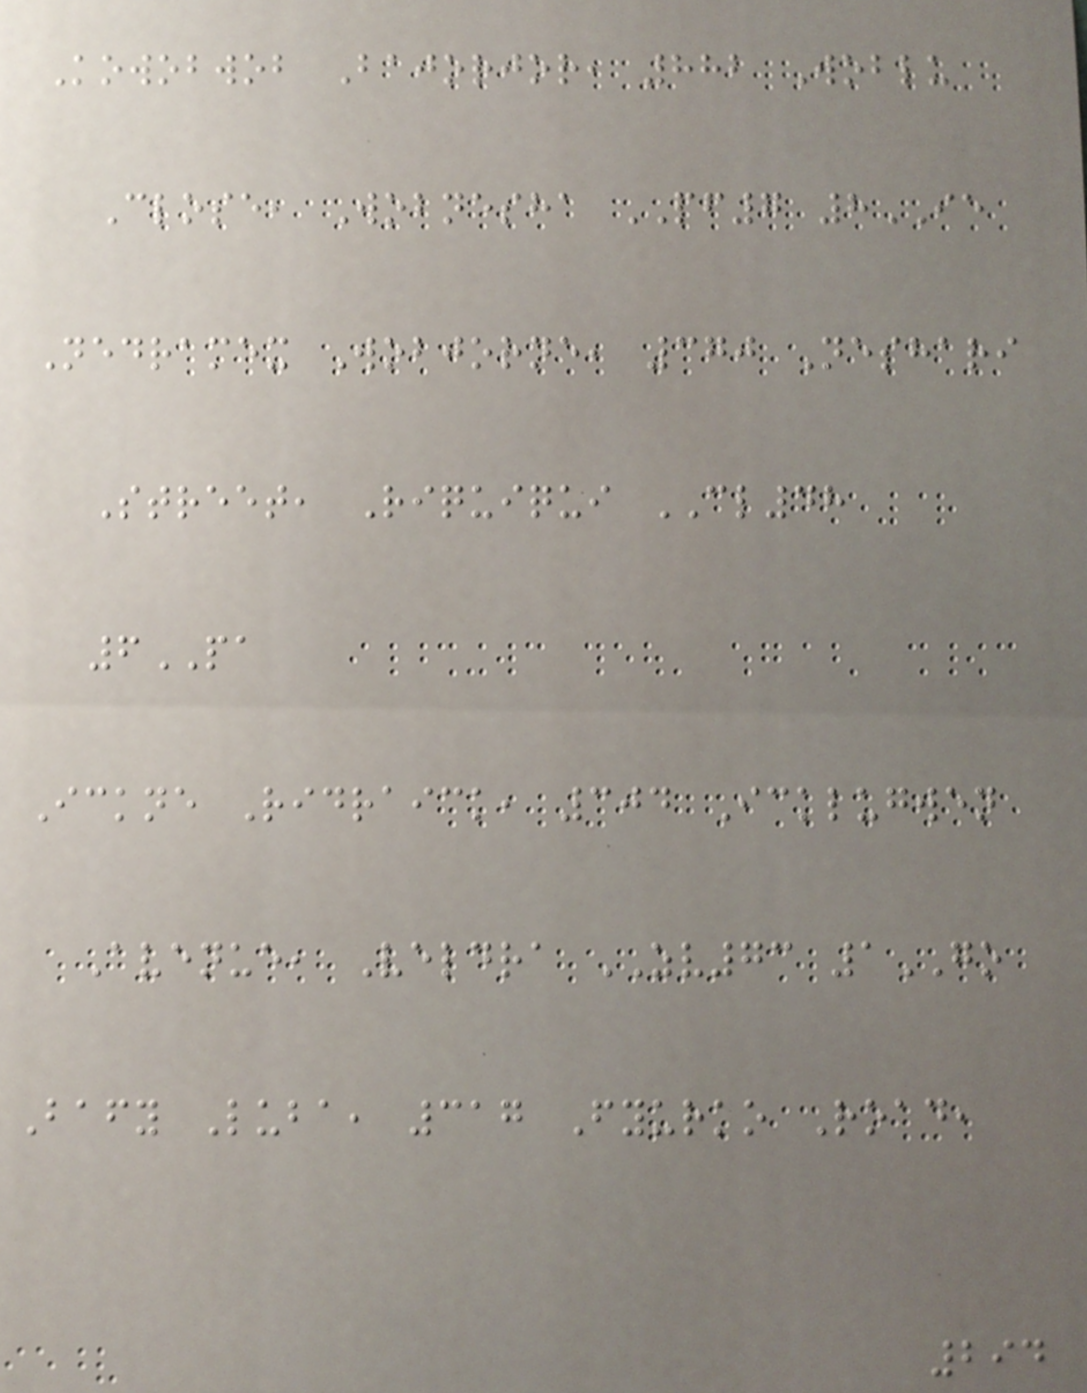Kowobwob Bajorjor, 882 Woblu
Close, Wobnesha PF7 8IE
Nedramex Wobjorne, 370 Neshari
Street, Riquiqui CL48
6PA
Ickne Ridraick, 304 Icklugwen
Avenue, Veldra ZV73 1GO
Bafy Luba, 317 Fyurko Road,
294
